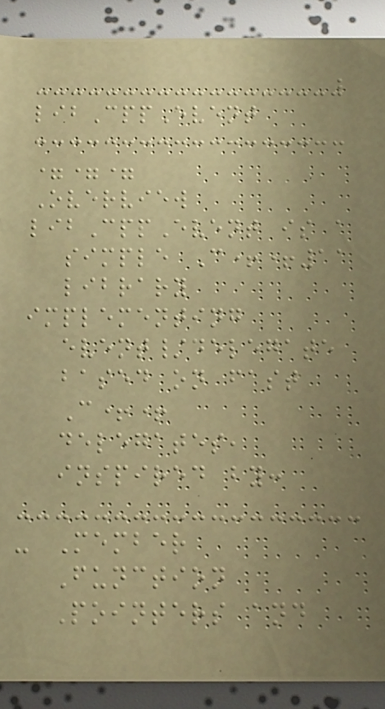libCppEvent
===
Overview
libCppEvent is a
simple C++11
library
implementing
event/delegate
based on fast
C++
delegates,
inspired by:
- Member
Function
Pointers and
